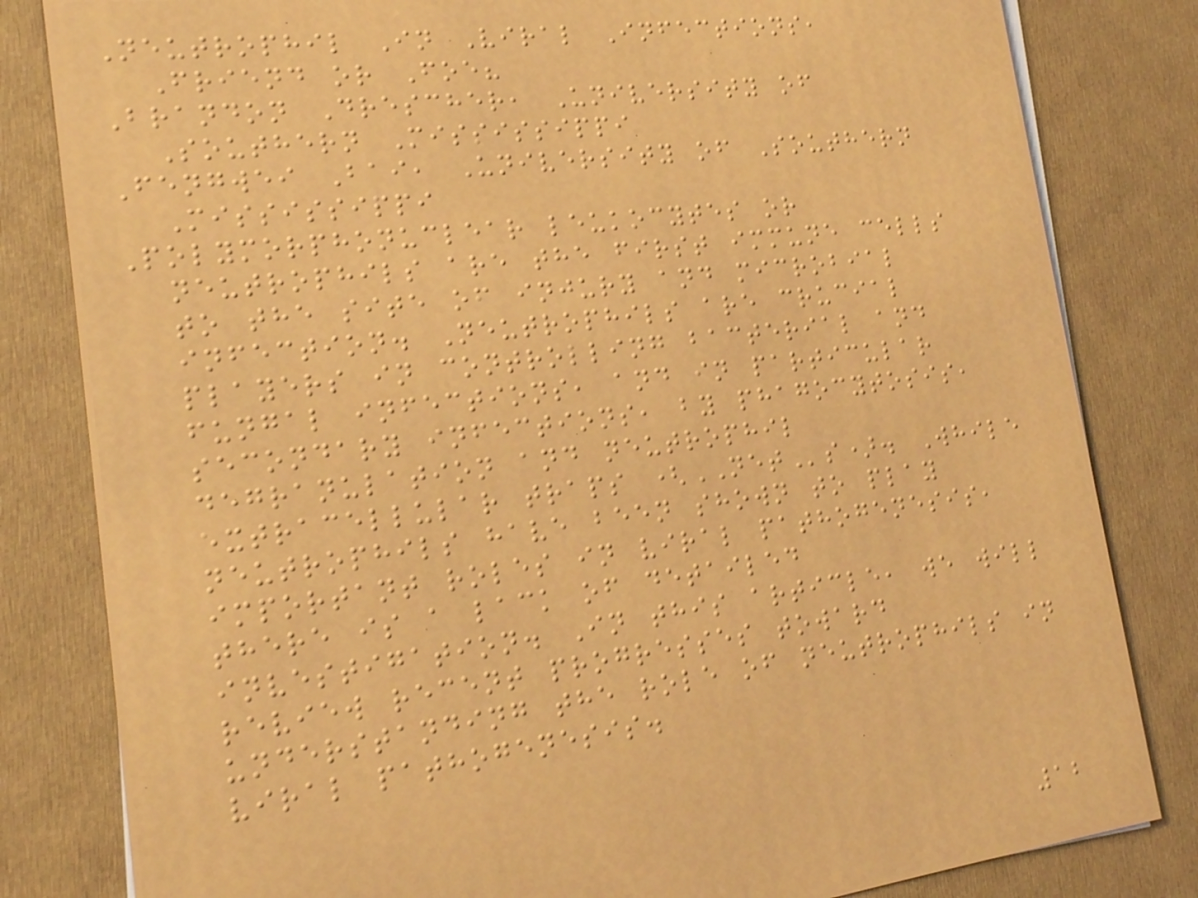Neutrophil In Viral Infections,
Friend or Foe?
Brandon Drescher, University of
Southern Mississippi
Fengwei Bai, University of Southern
Mississippi
Polymorphonuclear leukocytes or
neutrophils are the first immune cells
to the site of injury and microbial
infection. Neutrophils are crucial
players in controlling bacterial and
fungal infections, and in particular
secondary infections, by phagocytosis,
degranulation and neutrophil
extracellular traps (NETs). While
neutrophils have been shown to play
important roles in viral pathogenesis,
there is a lack of detailed
investigation. In this article, we will
review recent progresses toward
understanding the role of neutrophils in
viral pathogenesis.
12
